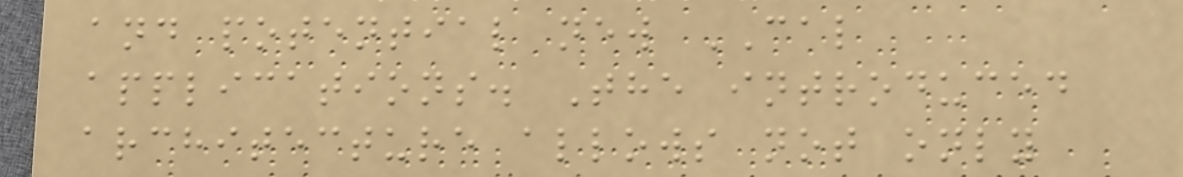and potential new CAL
applications. The introduced
architecture allows not only
